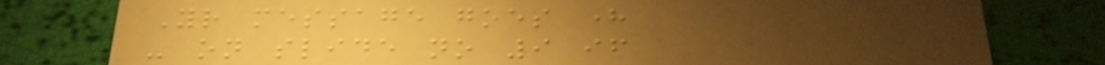Your message goes here
- on slide no 9 if
